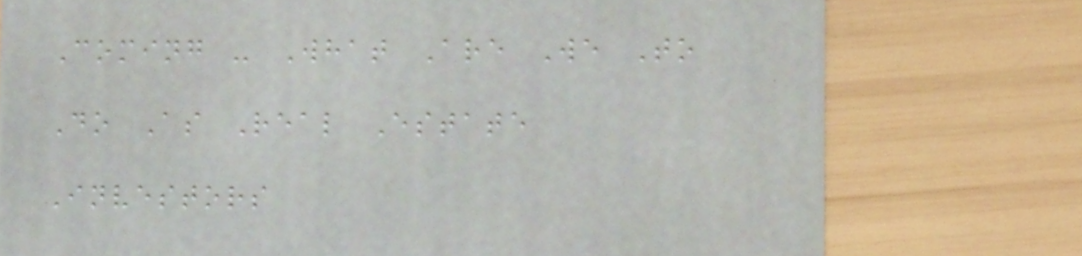Coming - What Are We To
Do As Real Estate
Investors
